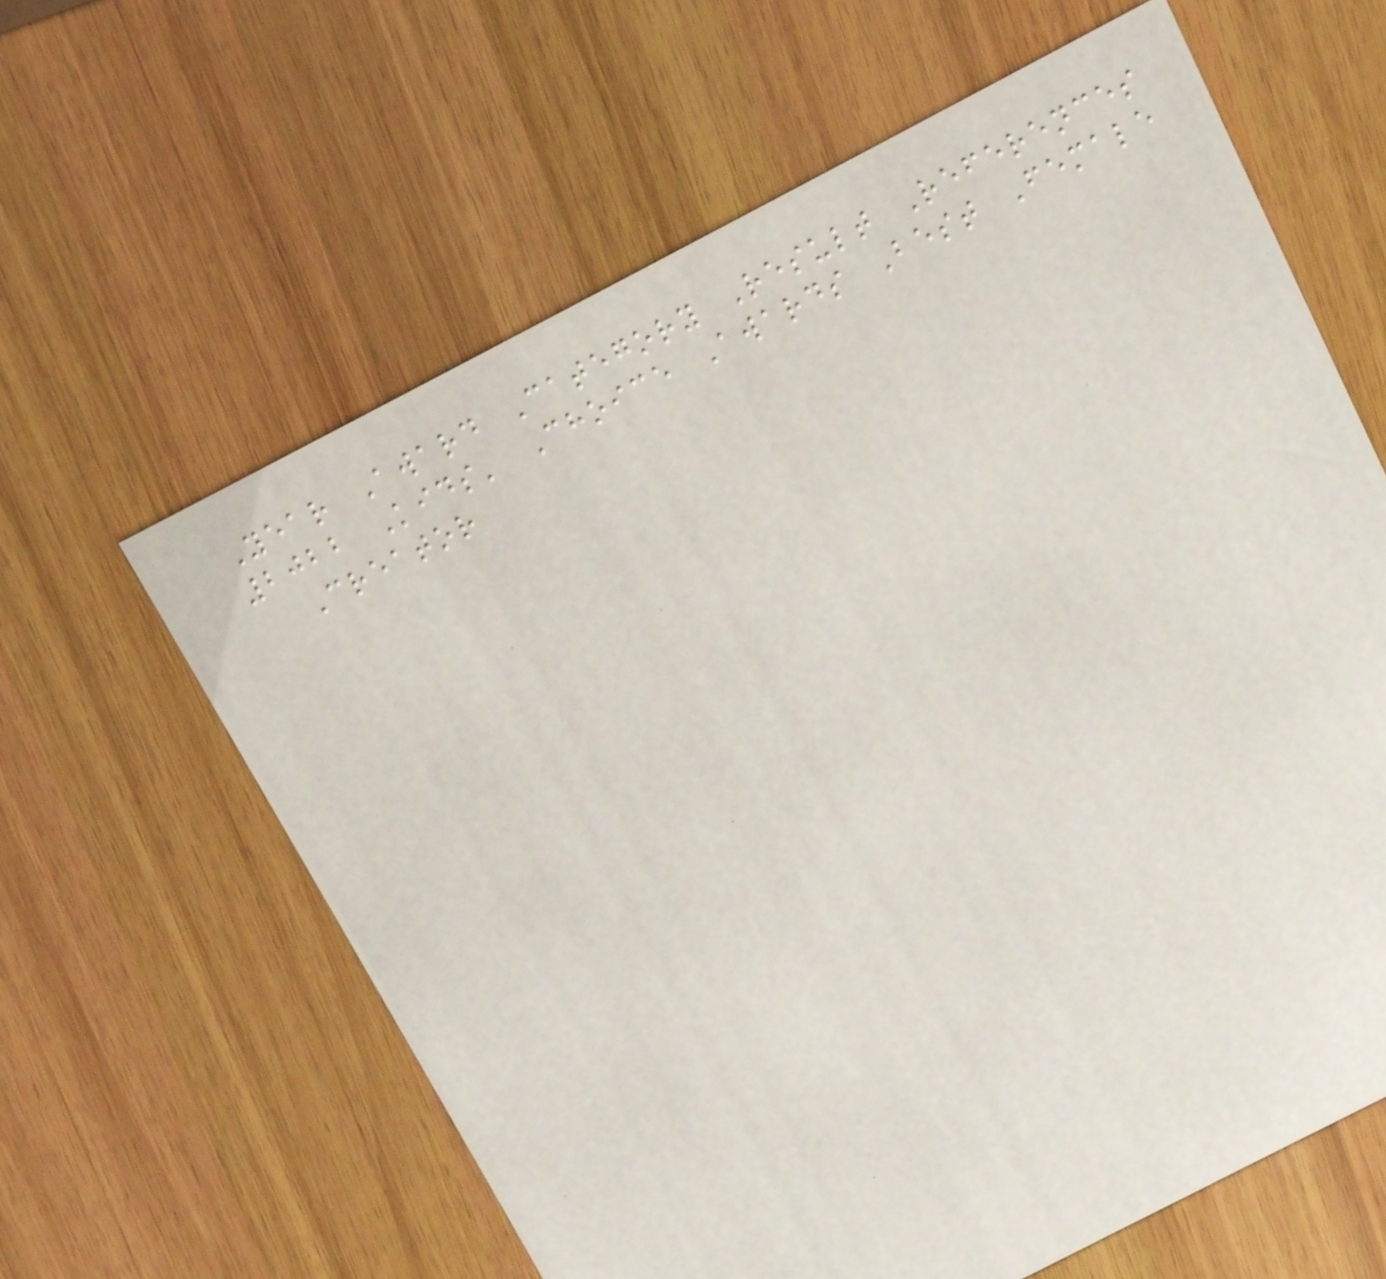Year Award Category Result References
2022 Kids' Choice Awards Best Female
Creator
